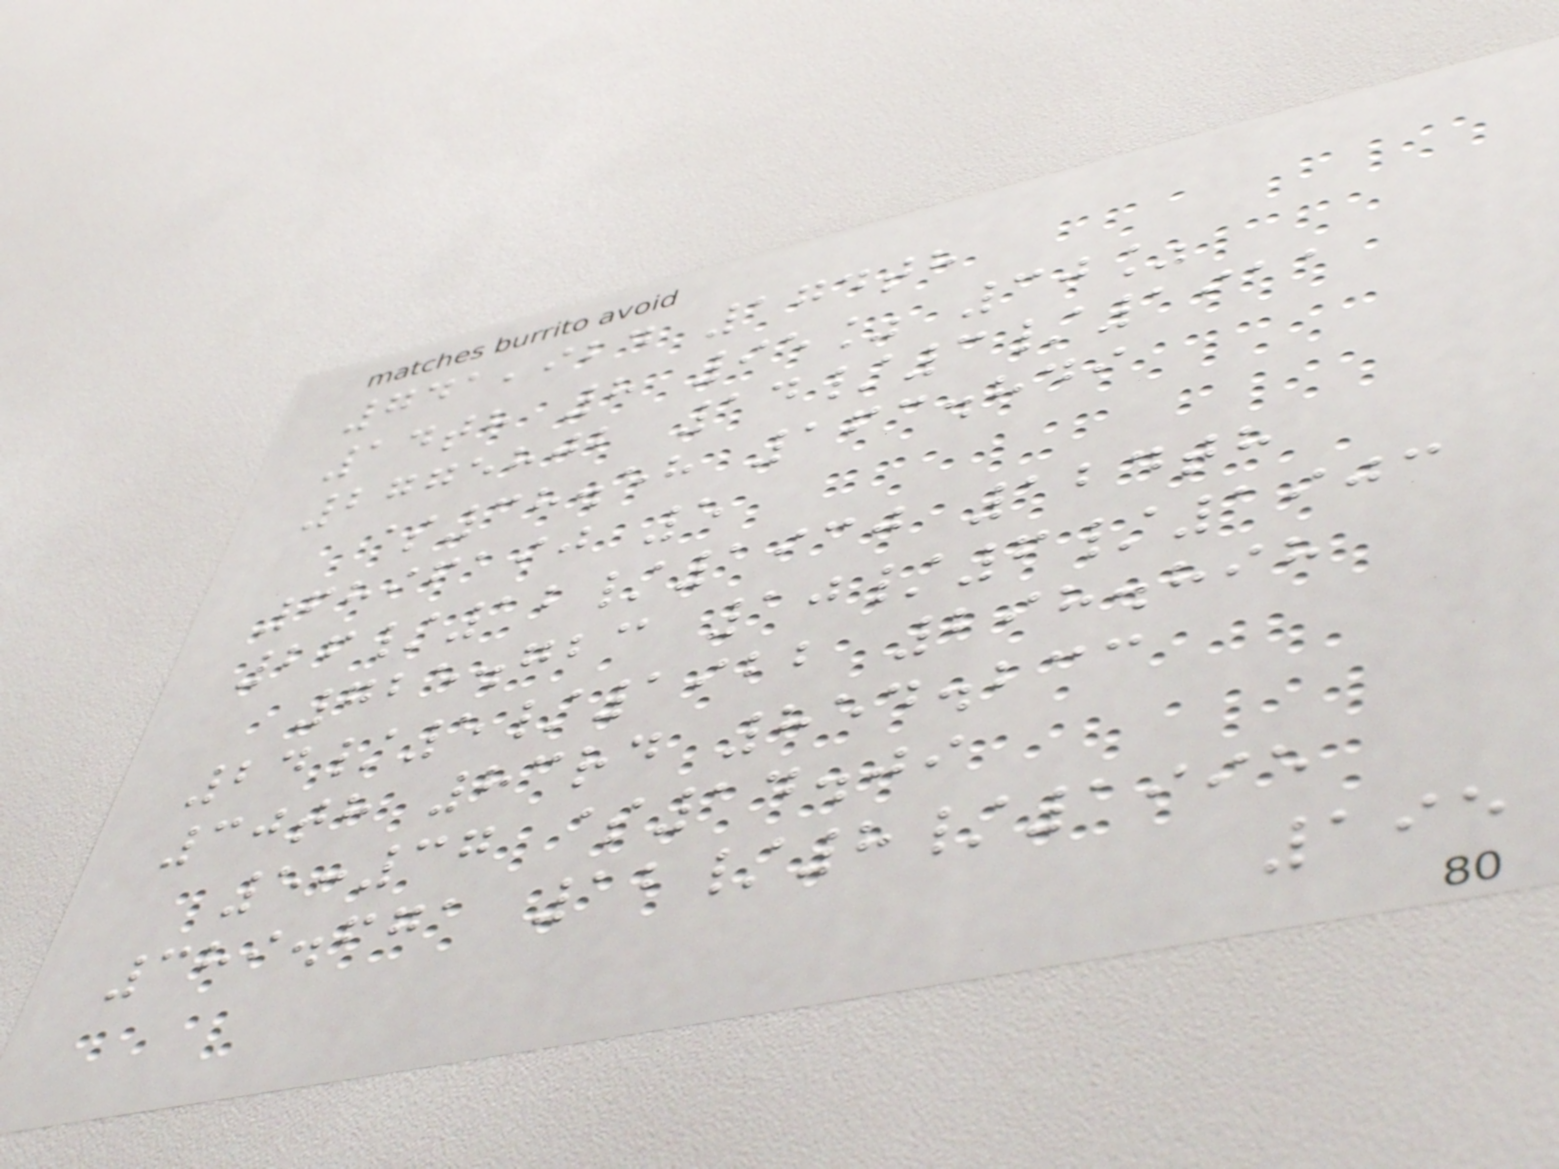741,924 174th
14th 8 95% 30%
2775802 14/3/1911
$38.58 163.849
6896190 5
26/12/1930 124th
725.723 10/6/1903
24/5/1922 298.898
30th 83rd 854.233
5:37 $14.09
389.671 12/8/1995
195
